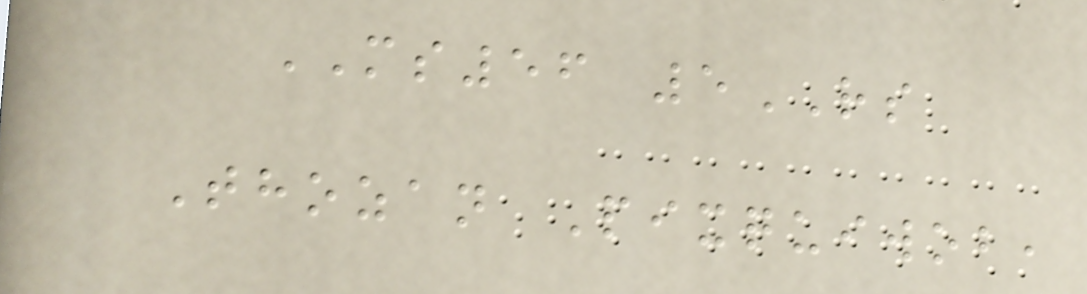MS56 5RS
Thozan Pixquiwob,
